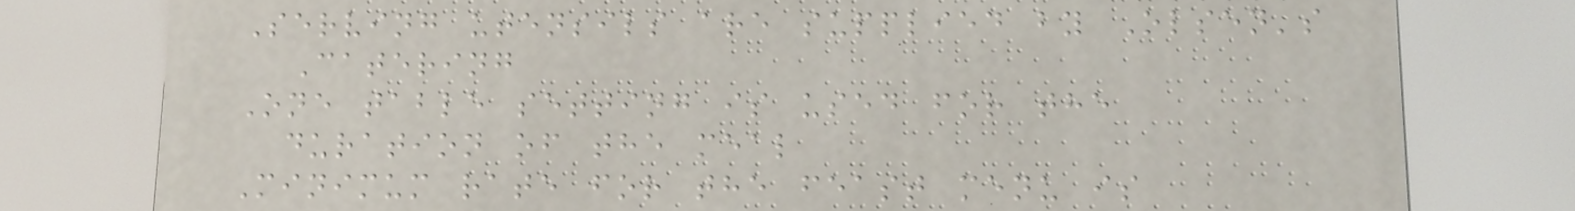Serving utensils are supplied by Olsen's
Catering
One table setting is used for the
duration of the meal
Minimum rate for the feast menu is
